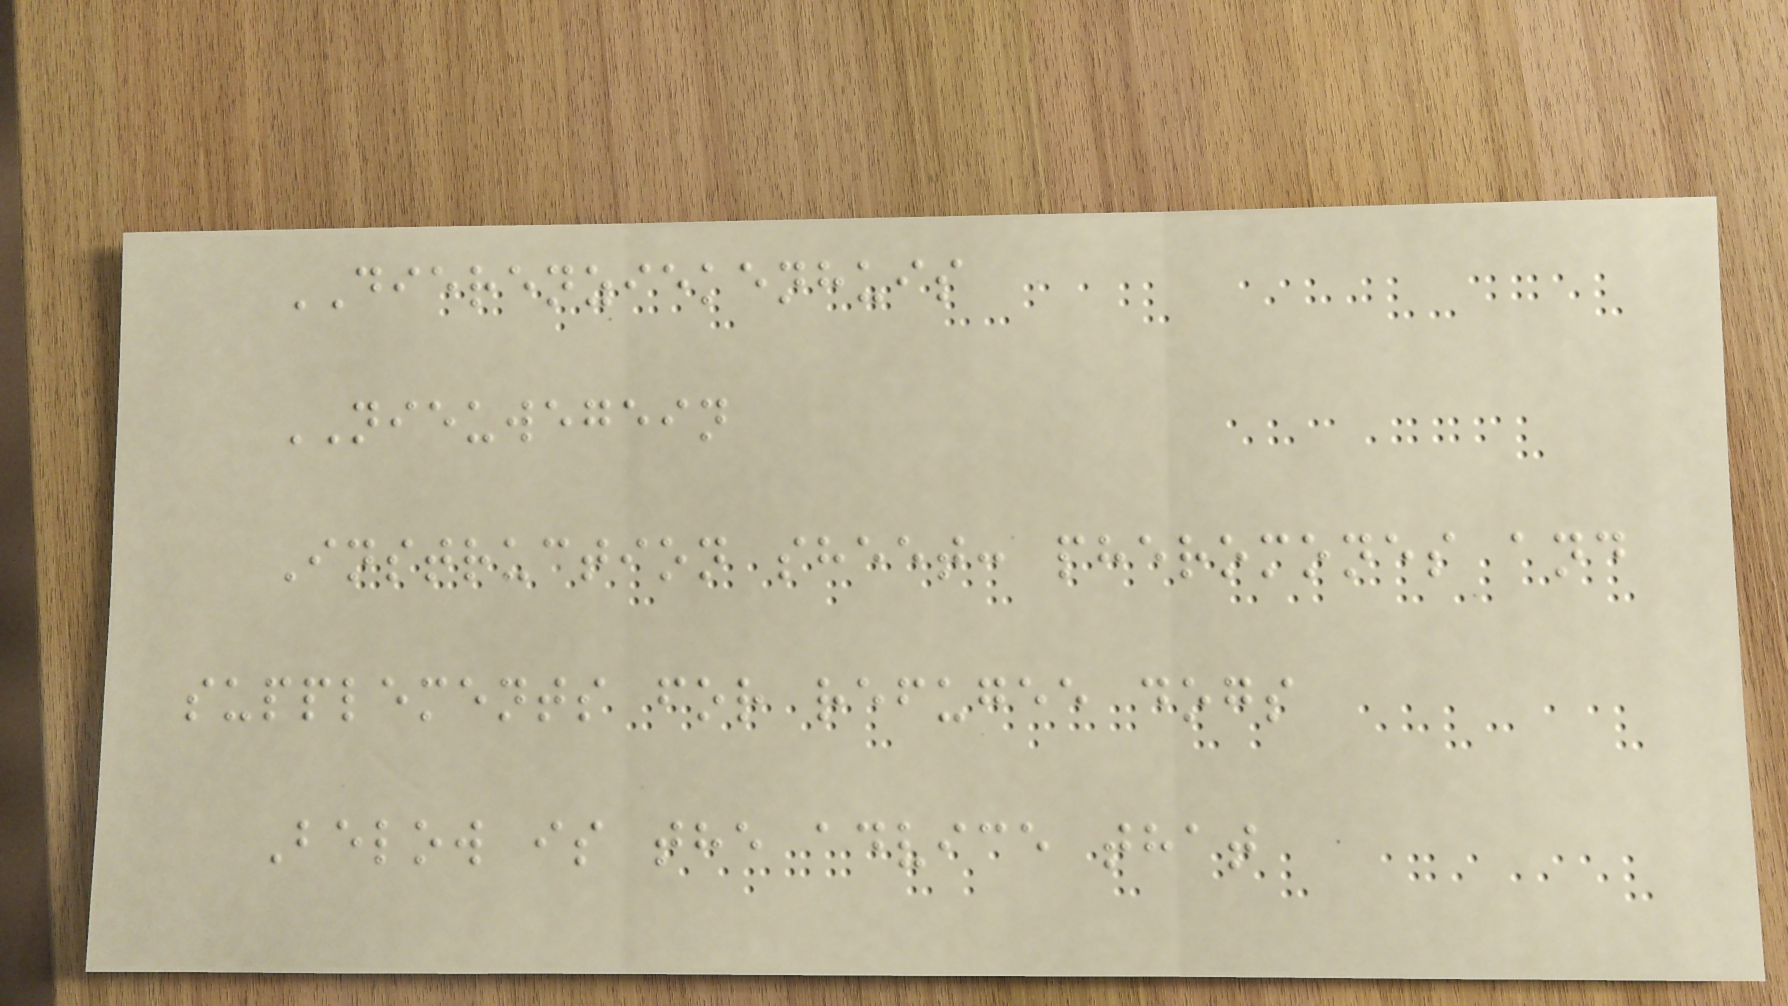DIERENZIEKENHUIS
NIEUWEGEIN
Instruction sheet: pheromones and
supplements for refugee dogs
Below is the advice that
